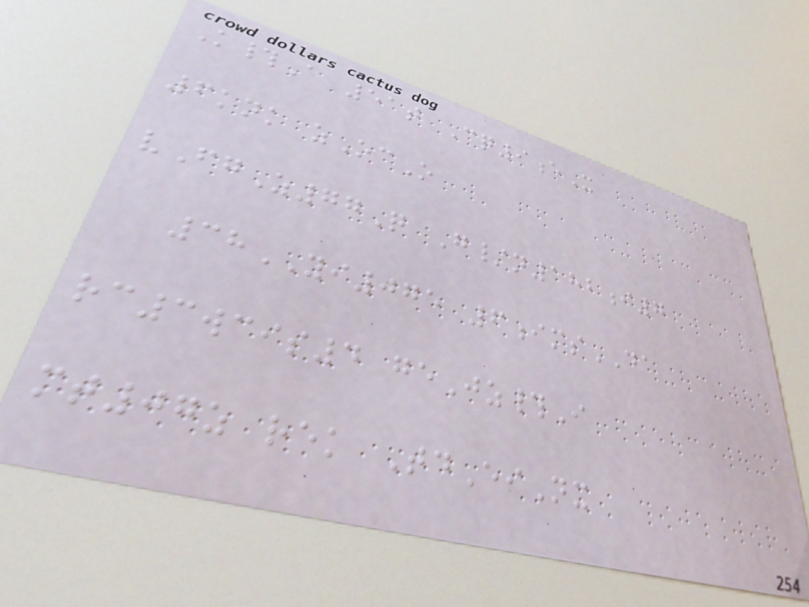K#A 51t Cq9eX
6knk zOcO
vFgZ77Q G/n182i7
38YI075 6imsDA
rc3wcis4 geJz#I
mt07z rek TdEiNx
